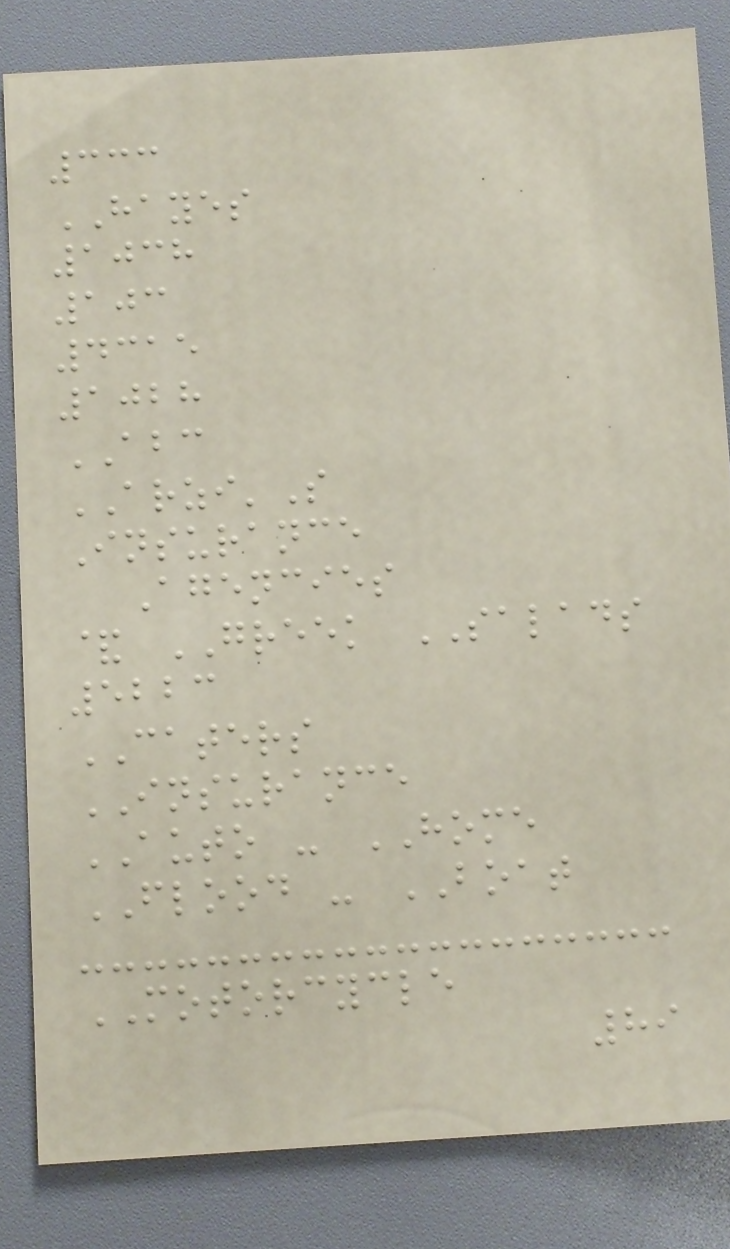333
HAYES
1038
103
4315
1028
ABC
ARZI'S
Insurance
Agencies
& GREEK SALADS
5223
CATERS
INSURANCE
AUTO - HOME
FLOOD - BOAT
MOTORCYCLE
89
